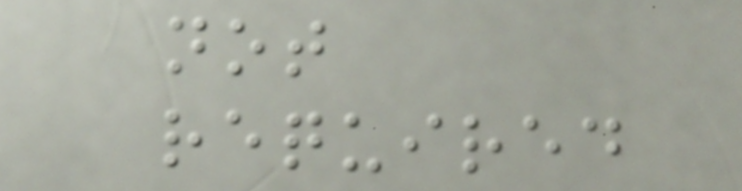not
required
